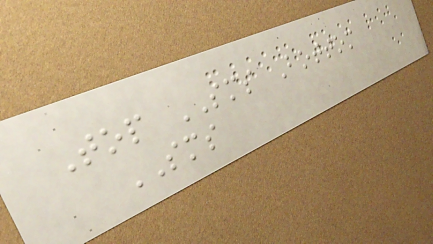Top SMS Bottom
SMS
